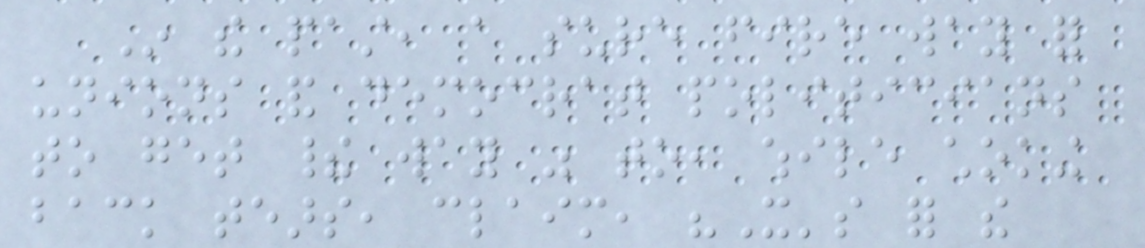In the past, a sure fire way for
unions and democrat politicians
to get their way was to, while choking
back tears, claim, "It's for the
